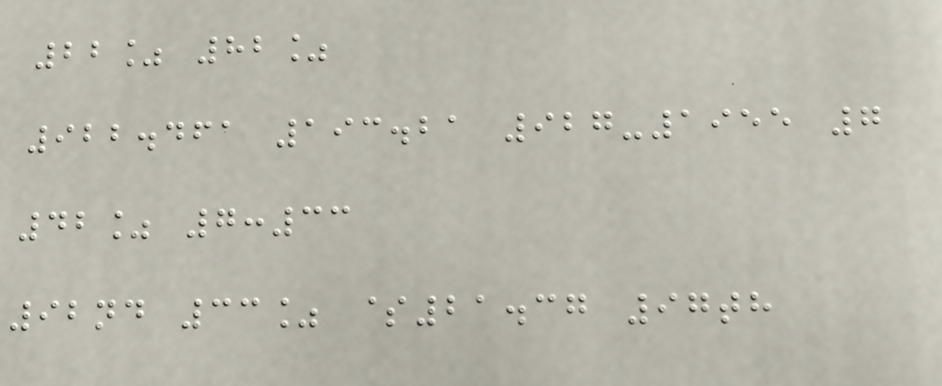22% 82%
922.461 193.21 927-1955 7
42% 7:33
92nd 33% $21.37 97th
